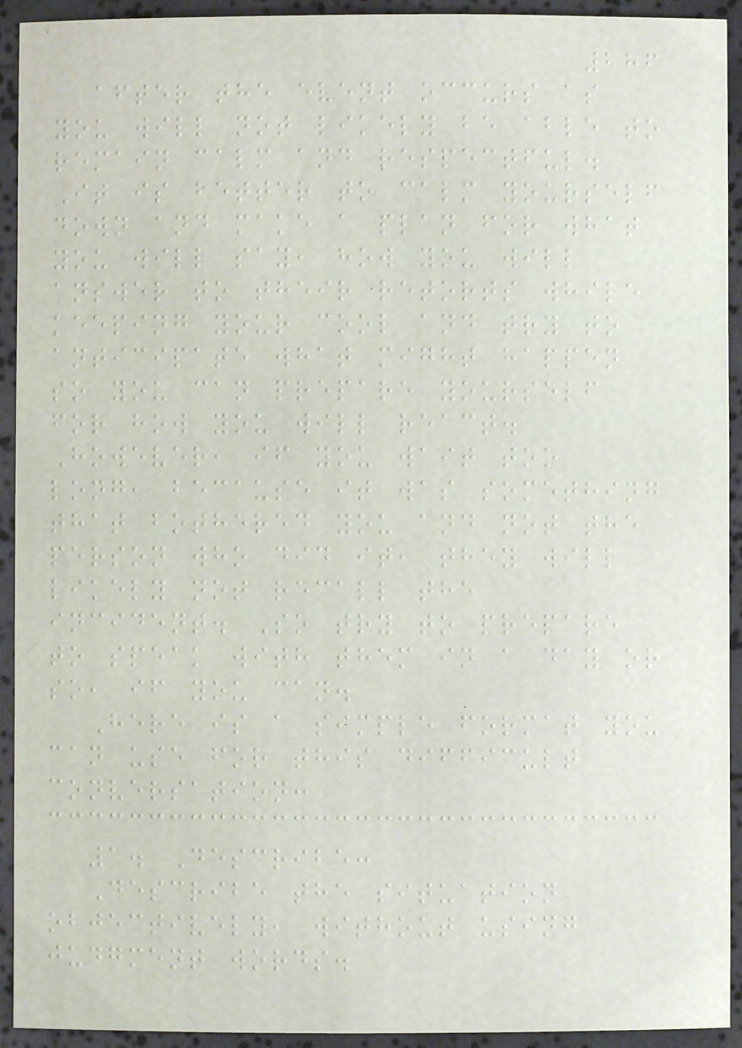286
after the event occurs as
you will not likely be able to
remain calm and respectful.
It is better to calm yourself
down and make a plan for what
you will say, how you will
answer to their retorts while
keeping your cool and try to
anticipate what might happen
so you can prepare yourself
for how you will react.
However, if you wait too
long, because it was something
that bothered you and not the
person who did it, they will
likely not recall the
incident. So try to prepare
to speak with them in a day or
so, if you can.
Here is a simple format you
can use for this difficult
conversation:
1. Describe:
Describe the situation
objectively, without using
judgment words.
